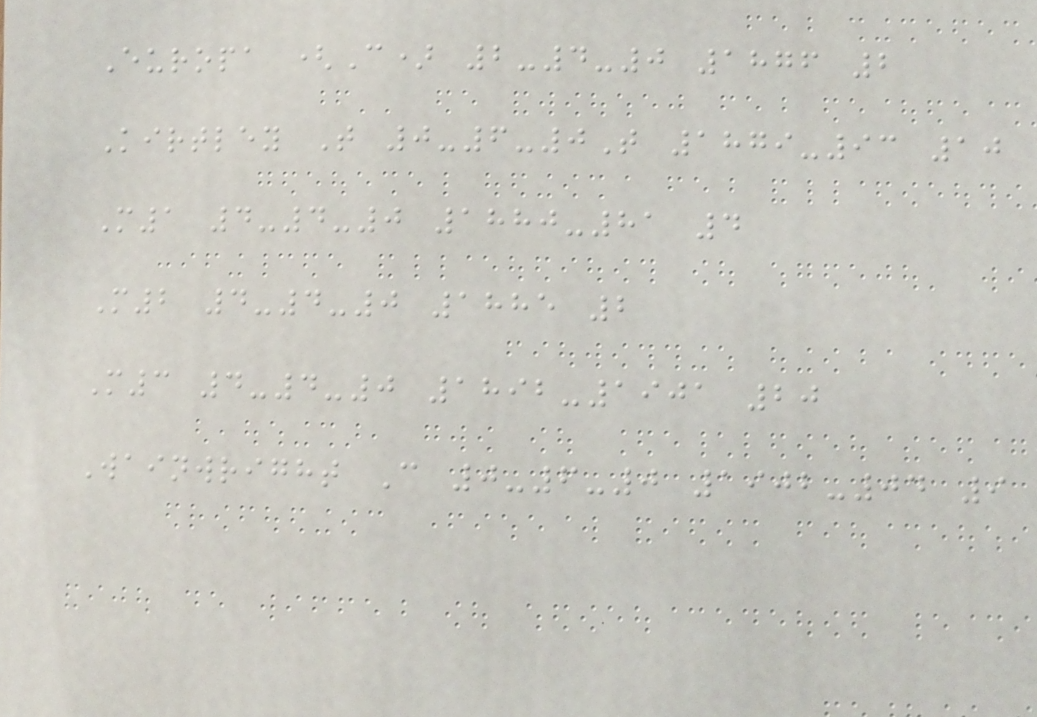Europa (C) 2-4-0 1876 2
Kirtley T 0-6-0T 1879-93 10
M1 4-4-0 1880-81 4
M2 4-4-0 1885 2
M3 4-4-0 1892-1901 20
Wainwright C 0-6-0 1902-04 9
